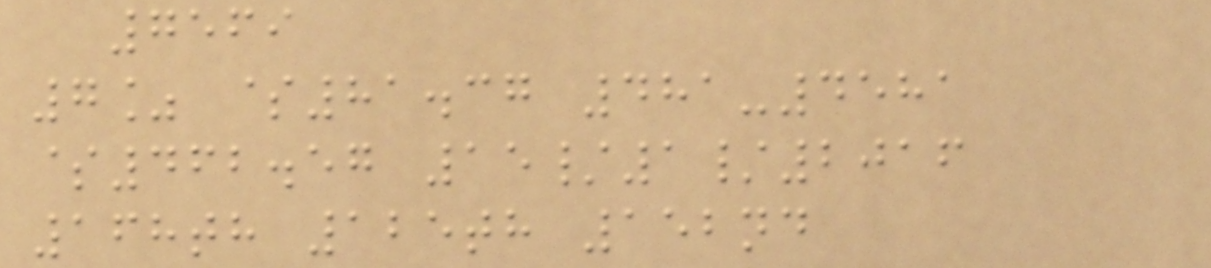7569
7% $81.37 481-4581
$462.57 15/1/2016
168th 125th 152nd
